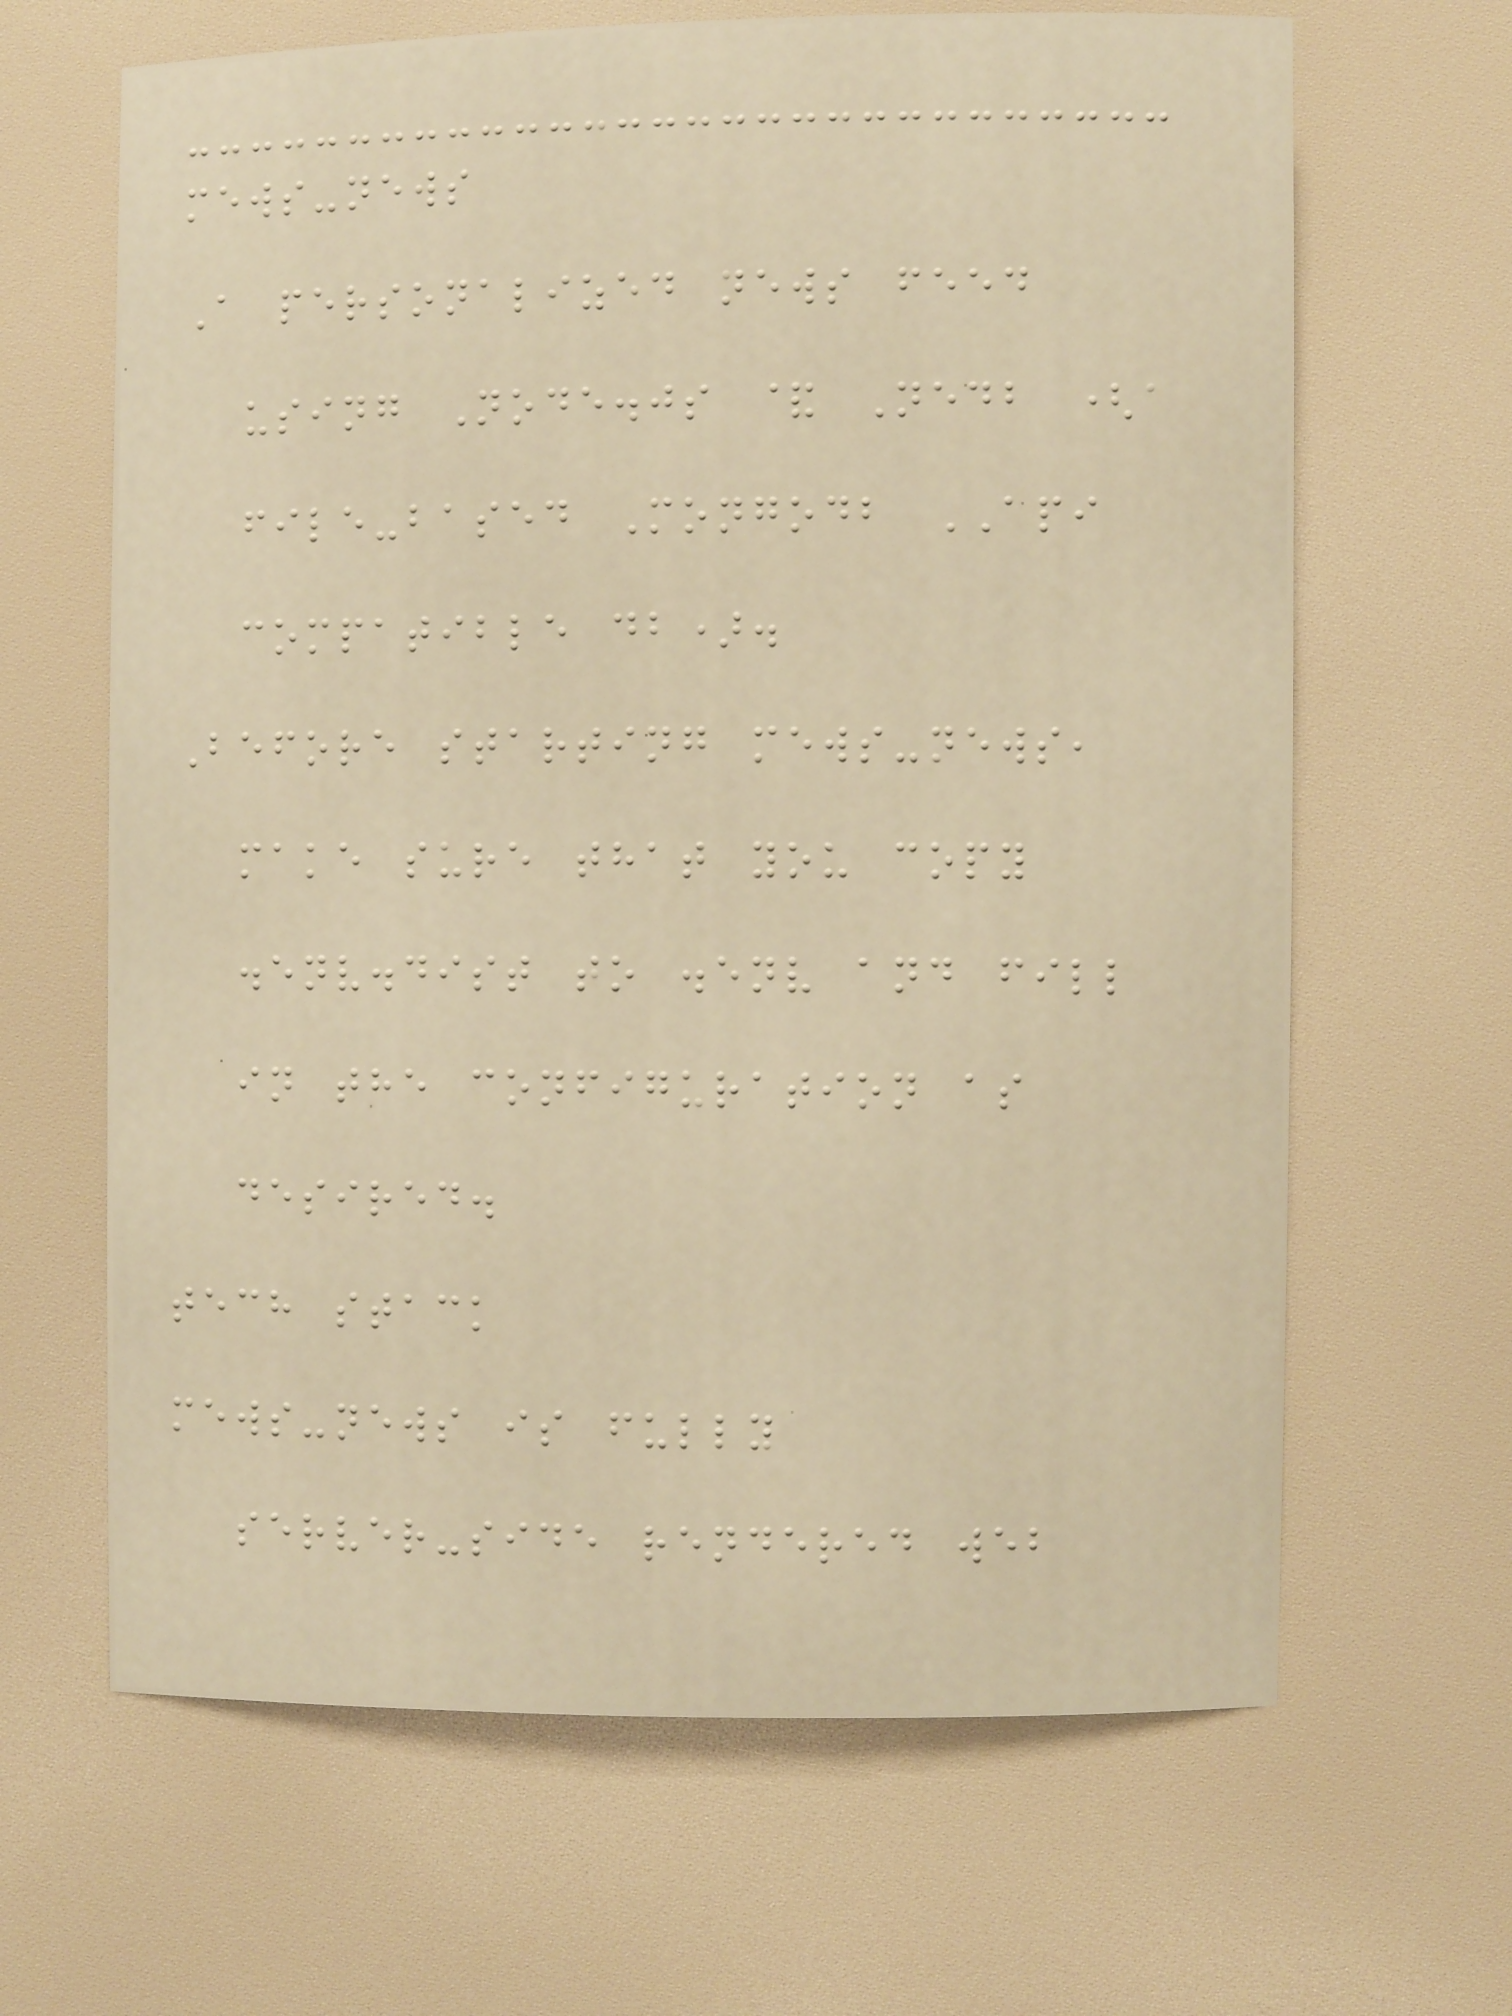mews-news
A personalized news feed
using Node.js & Nedb (a
file-based Mongodb API
compatible db).
Before starting mews-news,
make sure that you copy
.env.dist to .env and fill
in the configuration as
desired.
tech stack
mews-news is fully
server-side rendered web
